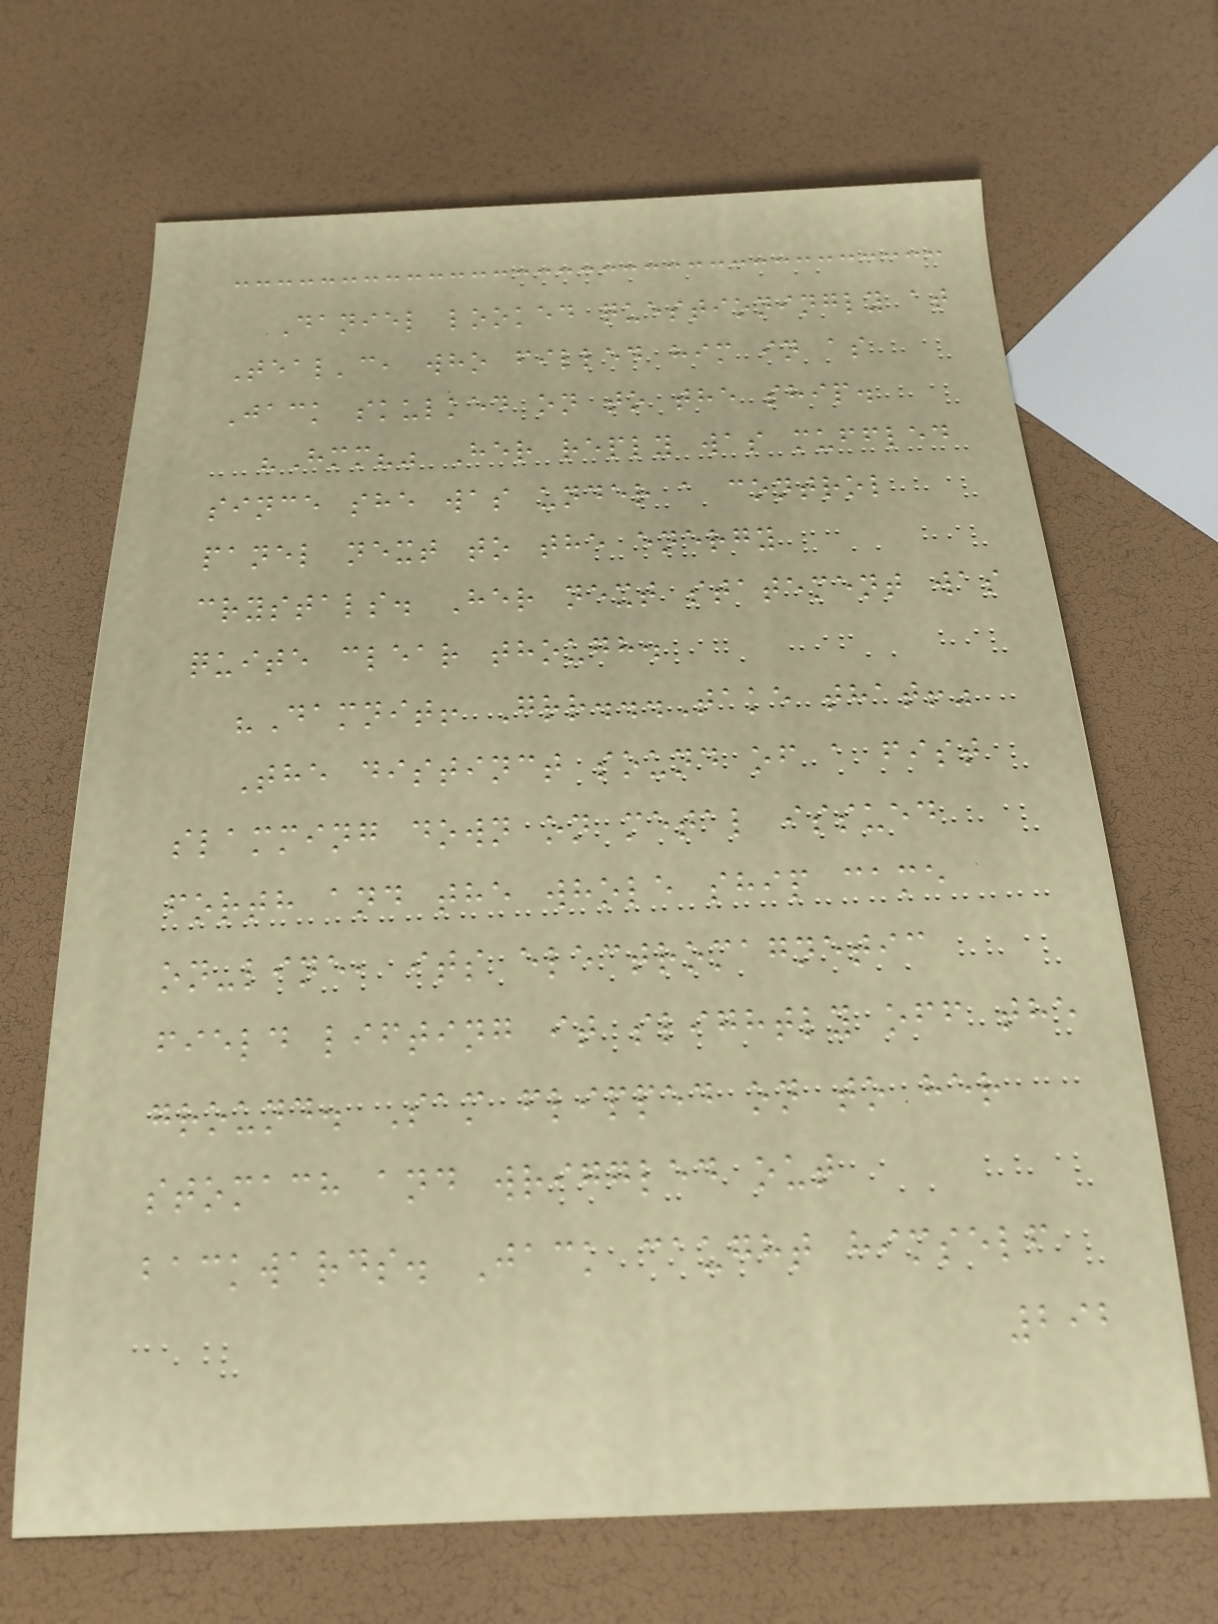Daniel looked questioningly at
Teal'c, who filled him in as
Jack skulked on to the ship.
"Hmm?" Her reply was muffled
since she was under a control
panel next to the energy
crystals. Her next statement was
quite clear though.
"Damnit! Grr...Take that!"
The distinct sound of a fist
slamming down on metal issued
forth and the whole ship came
on-line, its electromagnetic
field lifting it slightly off the
ground. Sam flipped on to her
stomach and wriggled out
backwards. Jack caught himself
292
